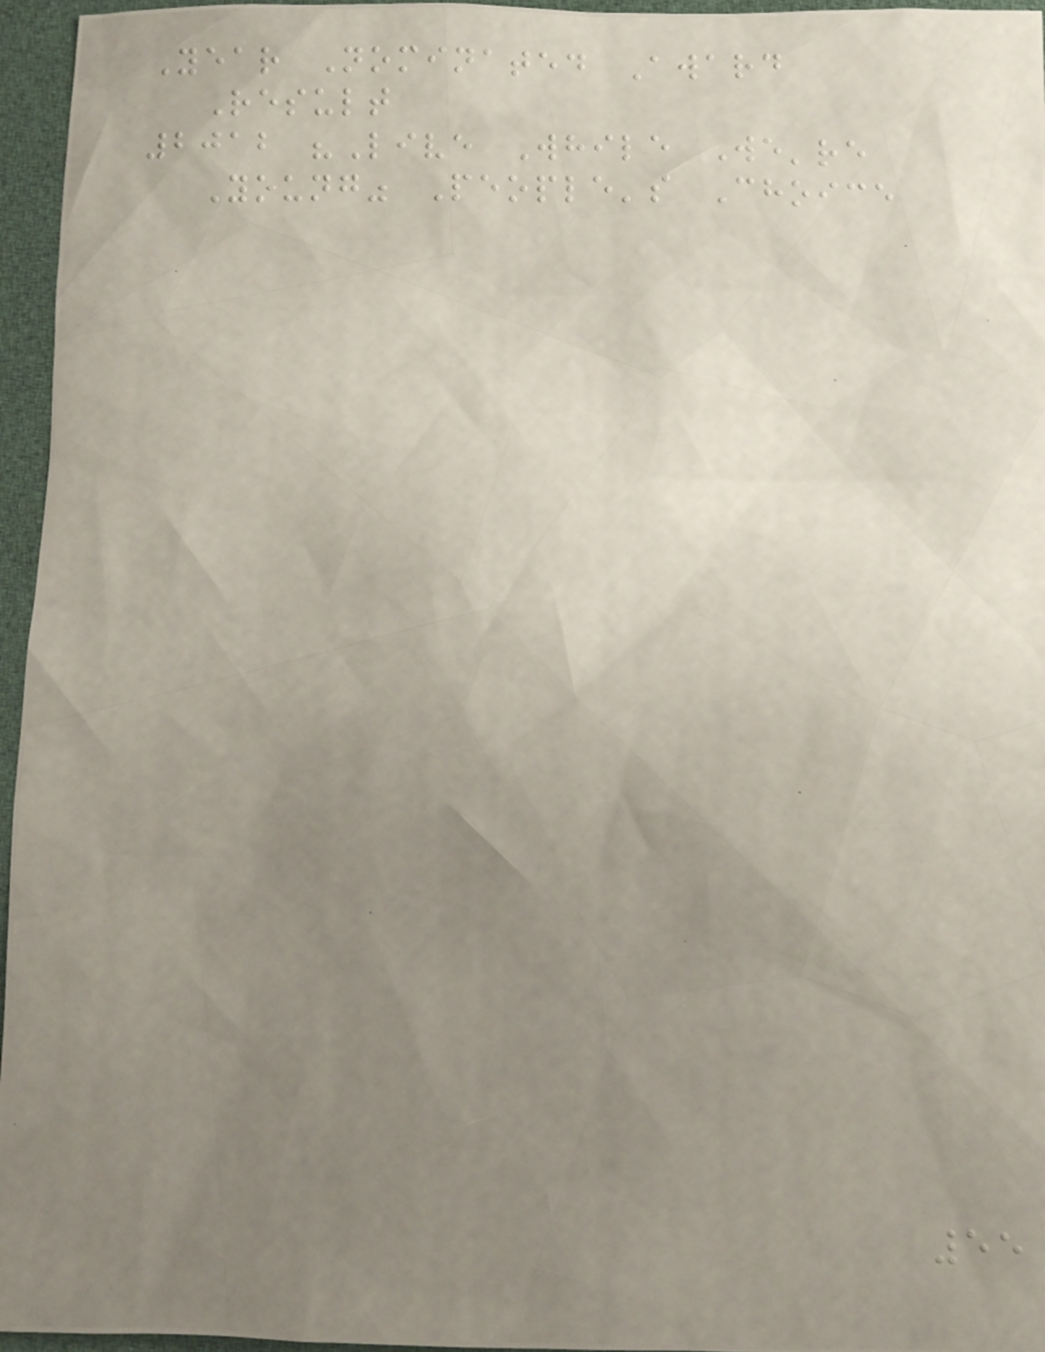Year Nominated Award
Result
2012 "Live While We're
Young" People's Choice
55
